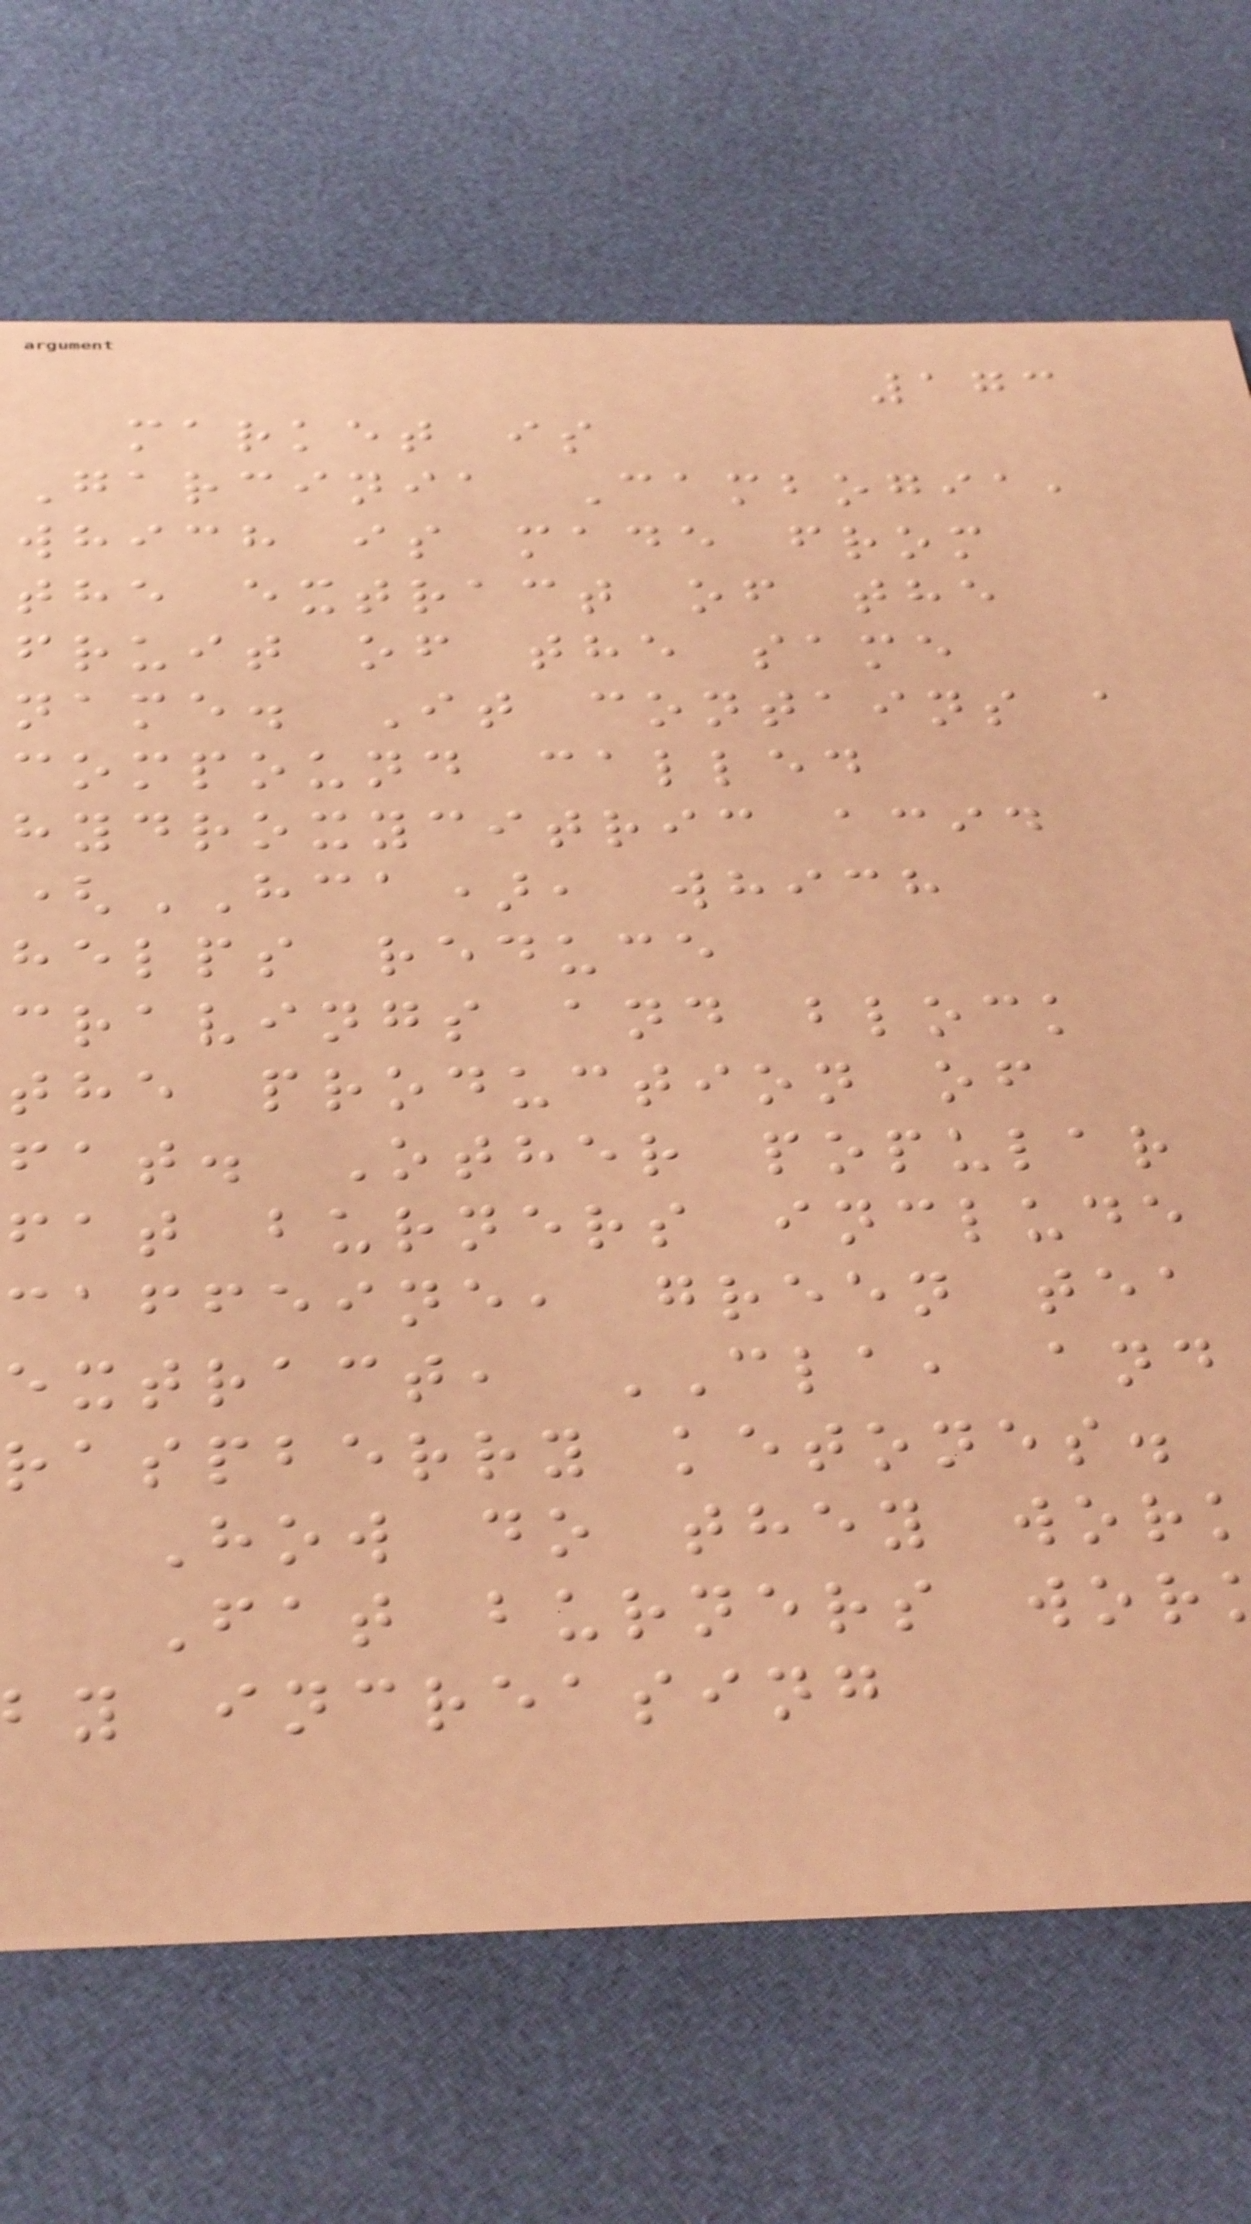173
market is
Garcinia Cambogia,
which is made from
the extract of the
fruit of the same
name. It contains a
compound called
hydroxycitric acid
(HCA), which
helps reduce
cravings and block
the production of
fat. Other popular
fat burners include
caffeine, green tea
extract, CLA, and
raspberry ketones.
How do they wor
Fat burners wor
by increasing
